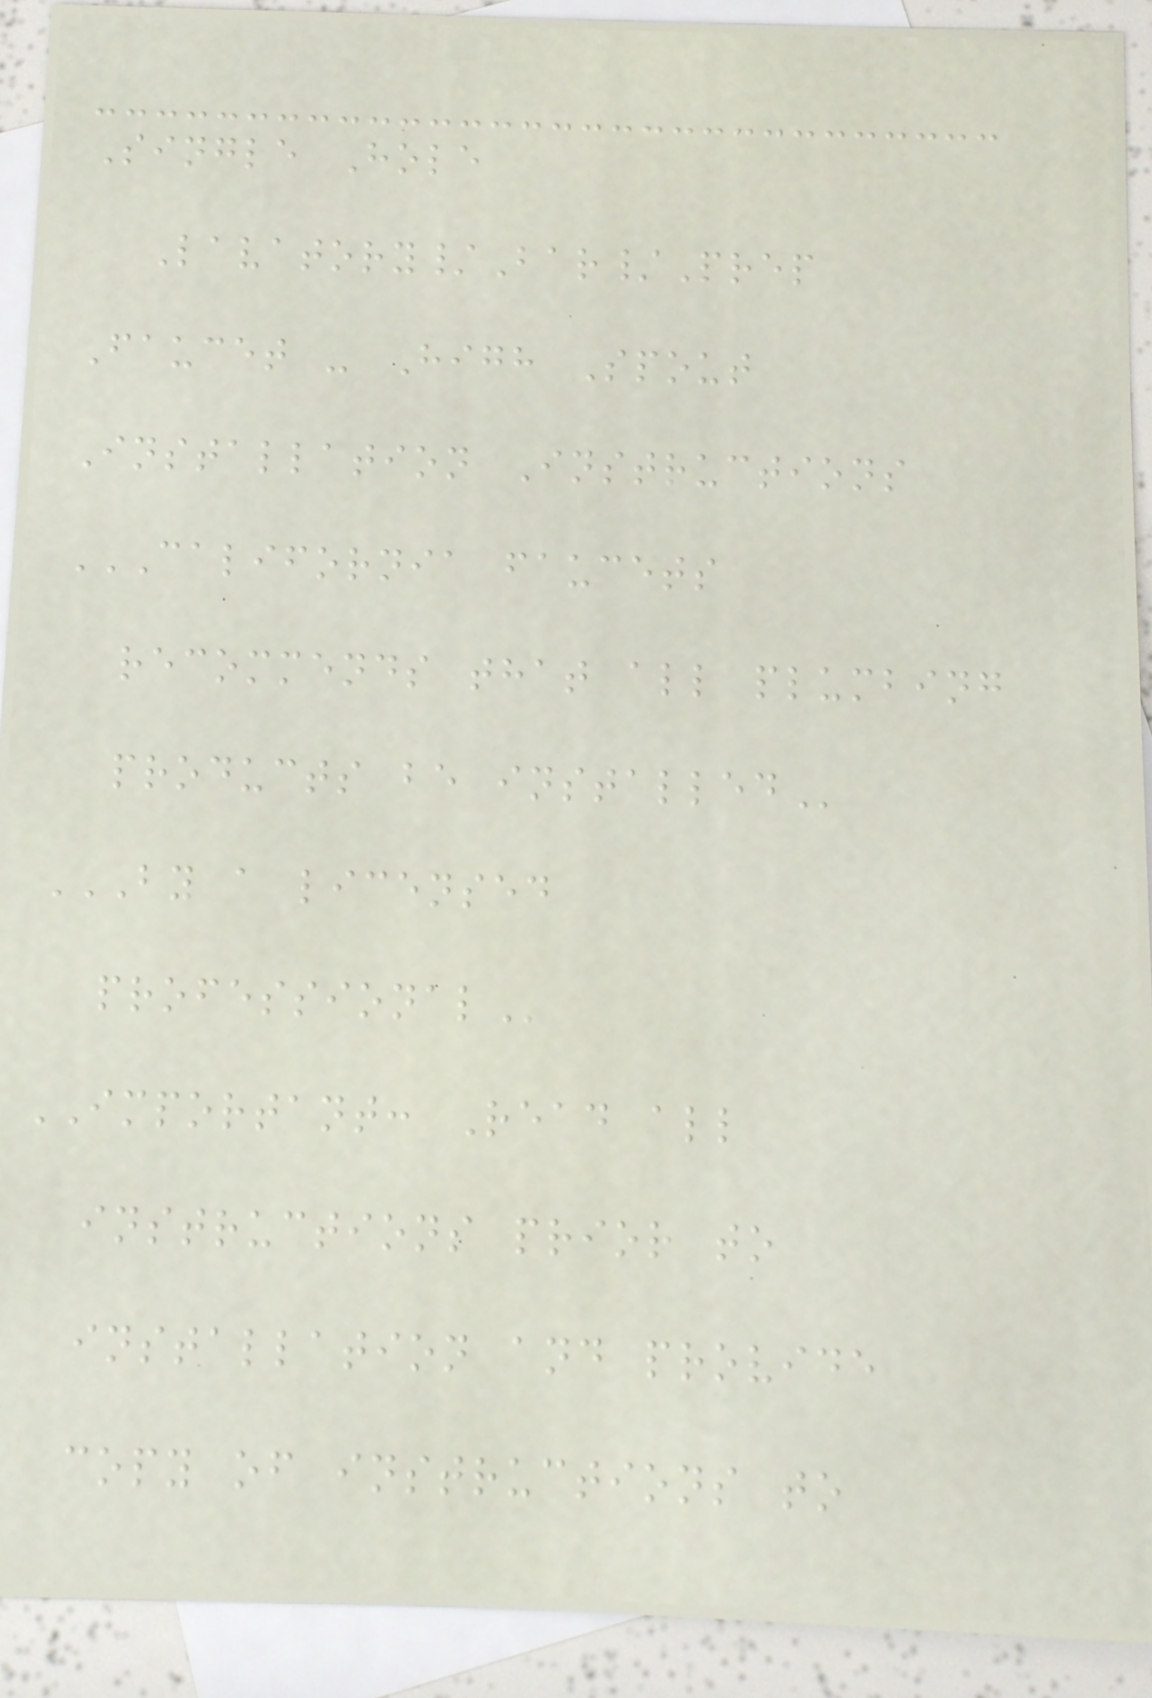Single Hole
Lavatory/Bar/Prep
Faucet - High Spout
Installation Instructions
CALIFORNIA FAUCETS
RECOMMENDS THAT ALL PLUMBING
PRODUCTS BE INSTALLED
BY A LICENSED
PROFESSIONAL
IMPORTANT: Read all
instructions prior to
installation and provide
copy of instructions to
